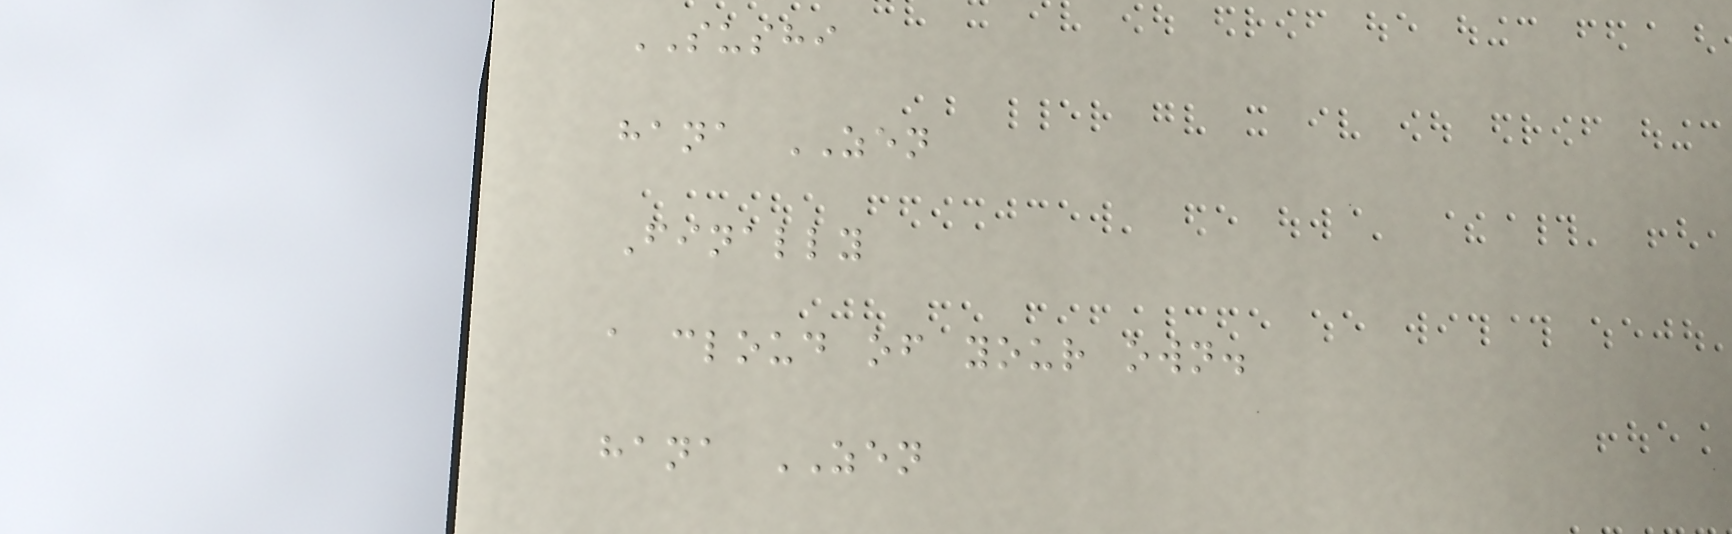SUSHI
hana ZEN
Finally
a cloud of your own.
hana ZEN
